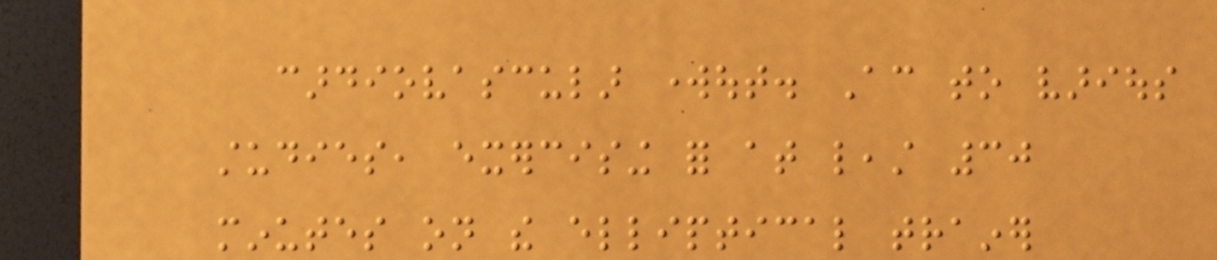cardiovascular workout. According to various
studies, exercising for at least 30
minutes on the elliptical trainer
